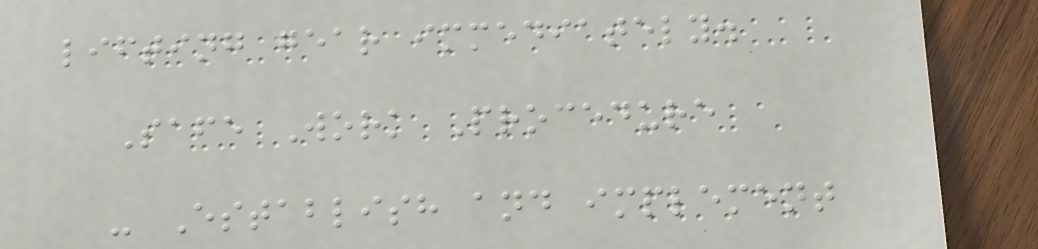lifting gear immediately.
Safe Work Procedure
- Establish and implement
